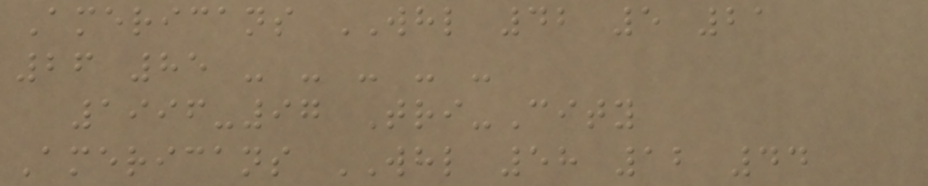Americans WHL 42 5 21
26 85 - - - - -
1996-97 Tri-City
Americans WHL 58 12 44
